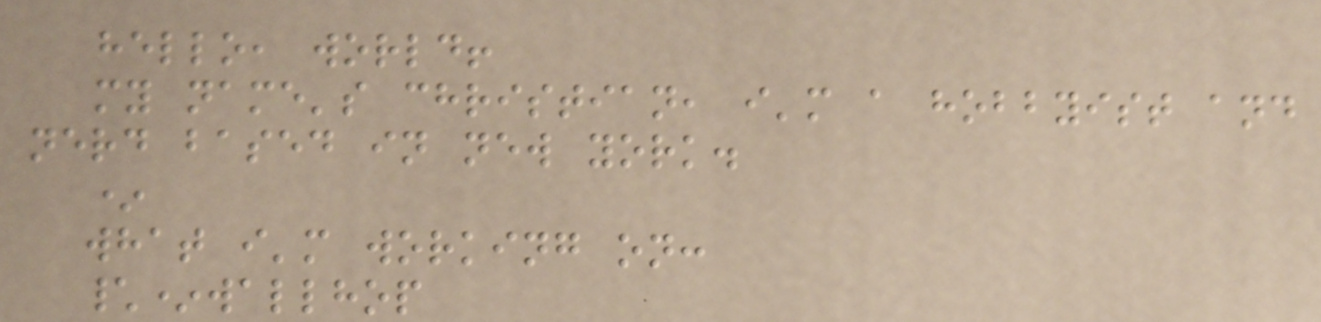hello, world!
my name's christian, i'm a hobbyist and
nerd based in new york.
*
what i'm working on:
\*wallhop
